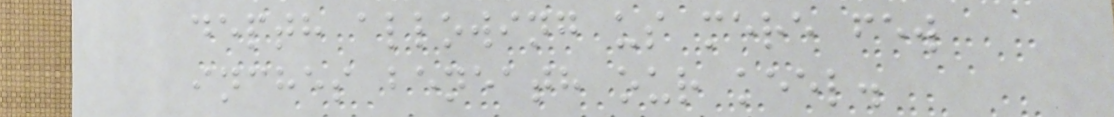depth allowing us mere few
inches beneath our keel.
